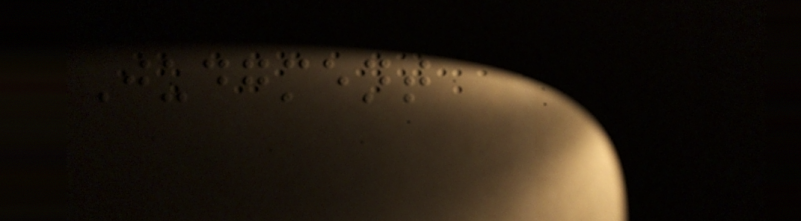Judgment
